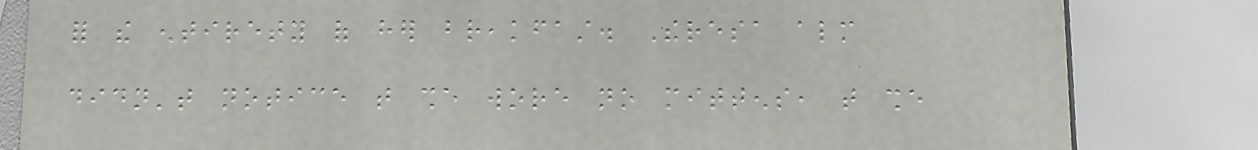for the entirety of her breakfast. Theresa almost
didn't notice that she wore no mittens, that she
